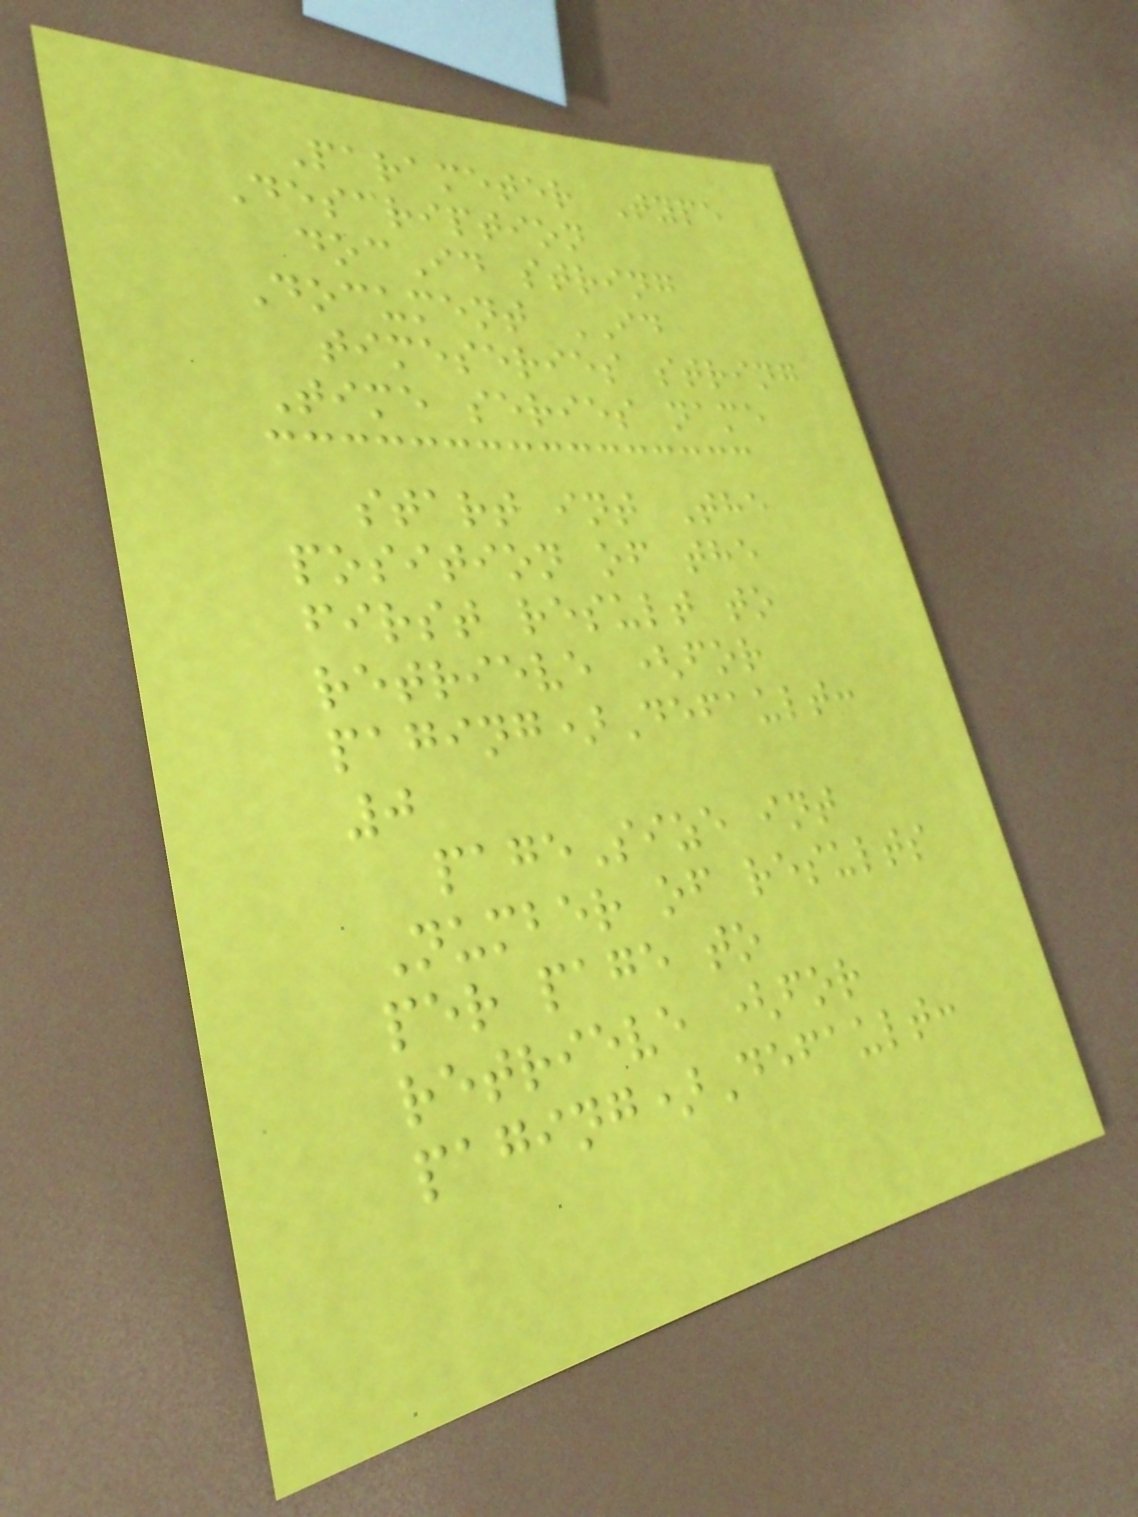Parameter Type
Description
docId string
Document ID
timeseries string
Time series name
start int The
position of the
first result to
retrieve (for
paging)Default:
0
pageSize int
Number of results
per page to
retrieve (for
paging)Default:
